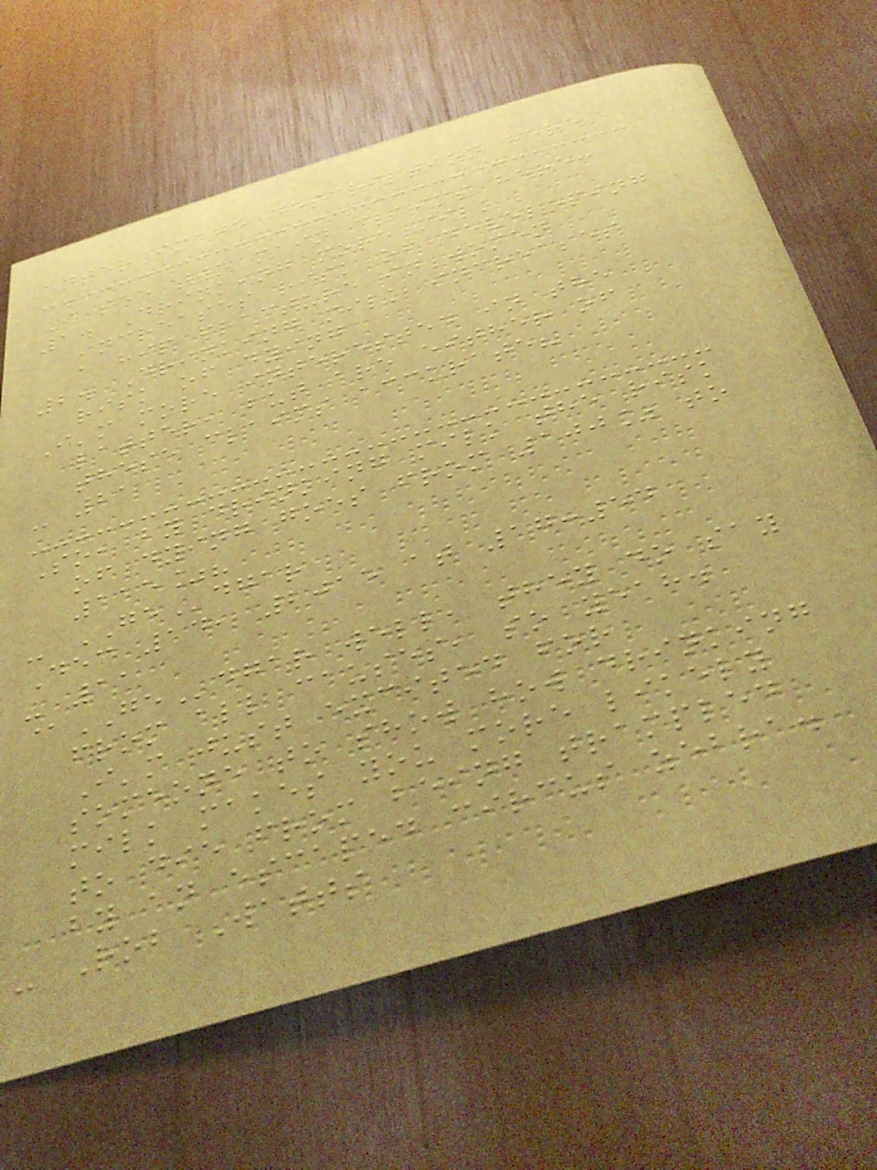enter image description here
I see two main claims here:
1. Drinking more milk
increases risk of developing
a hip fracture in women
2. Drinking milk increases
risk of dying
I'm more interested in the
latter, but are either of
these claims accurate?
- 21
So, by drinking milk the risk
of dying goes from 100% to
115%?
- GEdgar
Dec 14, 2015 at 17:54
- 11
@GEdgar well, they do say
from all causes, so yeah.
I'm just excited for
someone to show how drinking
milk makes you more likely
to die from being trampled
by an escaped circus zebra.
- Rob Watts
